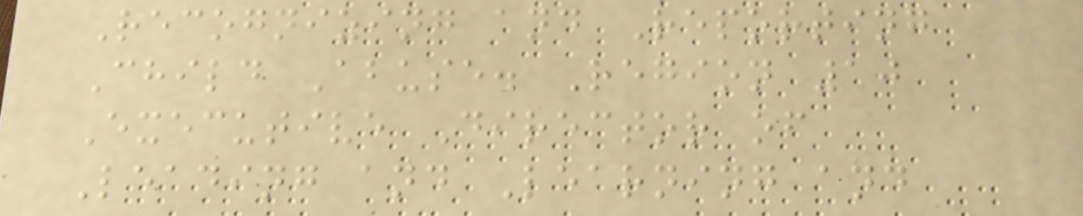Recognizing and Reporting
Child Abuse. Region 10
Executive Director of
Leading and Learning and
